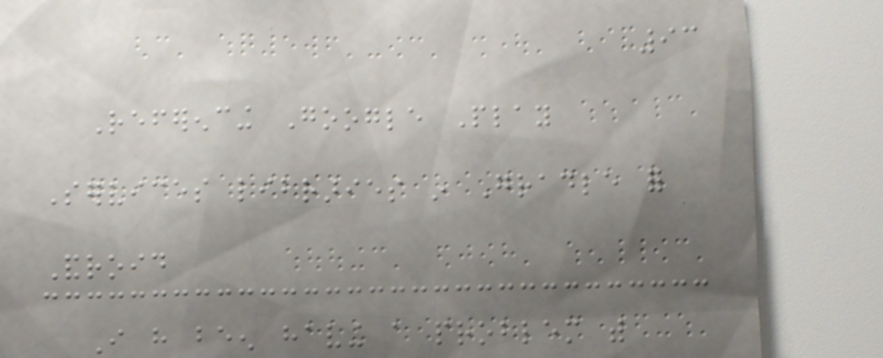93
Referencing Google Play
Services libraries in Gradle for
Android
I have been having a problem with
